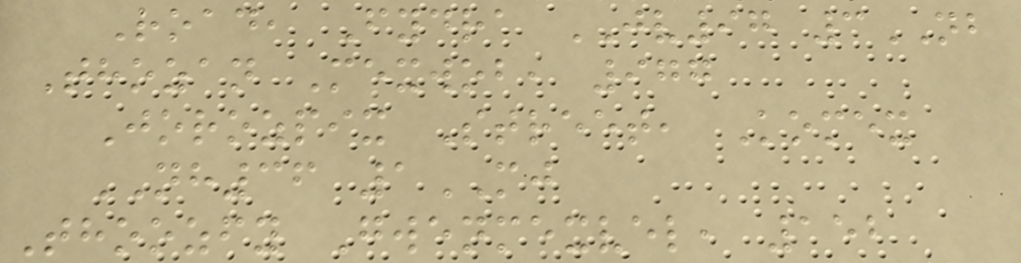Road, Fydra JV97 3NB
Thozan Mexwob, 977
Jorozpix Street, Komex
NH36 1MJ
Thoozfy Gwenmexvel, 152
